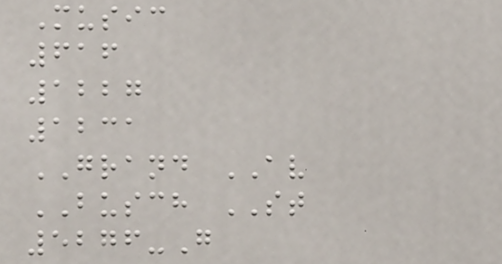Music
616
1227
1231
GRAND AV
BUSCH ST
5276-G
